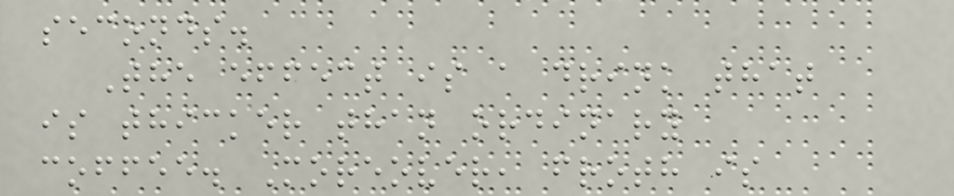seconds.
The effect is a drink that
is thicker than ordinary
coffee. Moreover, froth is
